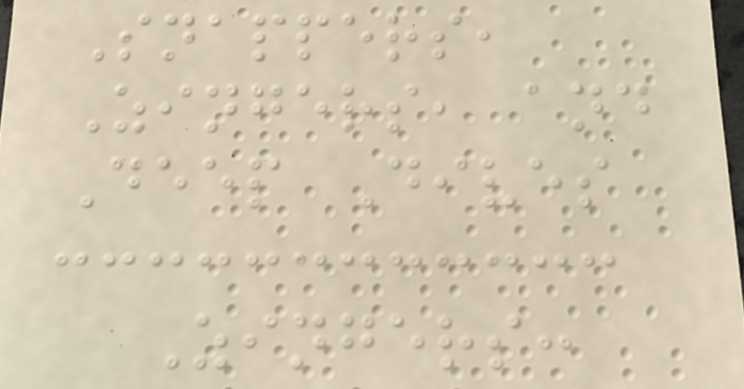Snappers,
Zingers, and
Deep Dives
Zingers:
